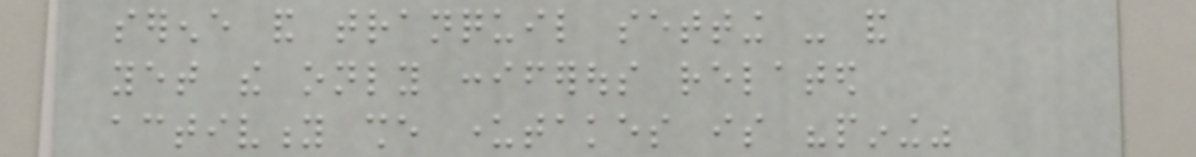serene and tranquil setting - and
yet the only coniferous related
activity she undertakes is "pining"
